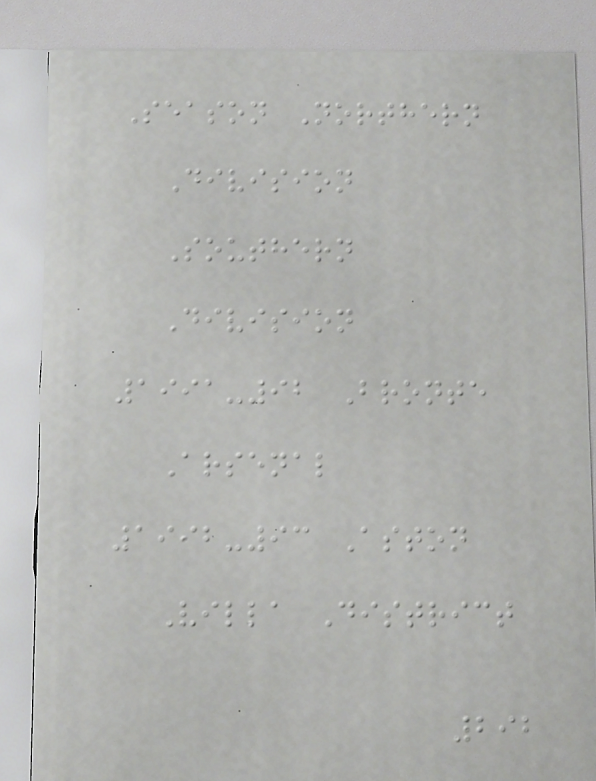Season Northern
Division
Southern
Division
1991-92 Bronte
Arsenal
1992-93 Aston
Villa District
292
